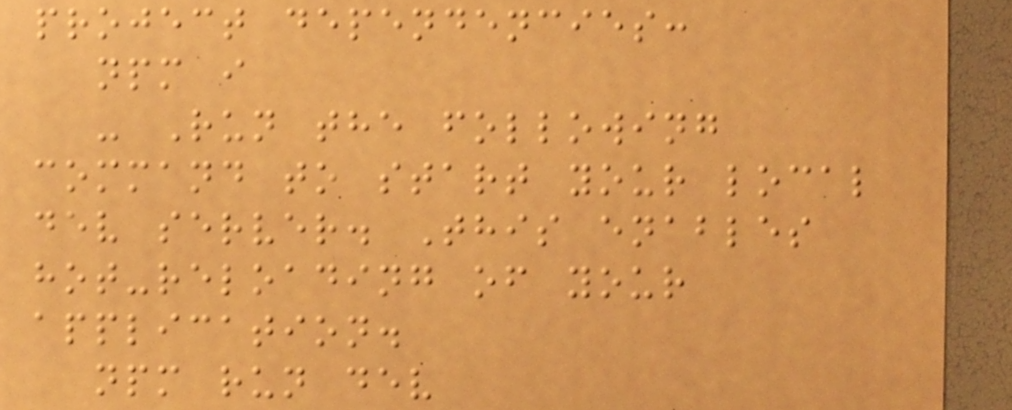project dependencies:
npm i
- Run the following
command to start your local
dev server. This enables
hot-reloading of your
application.
npm run dev
